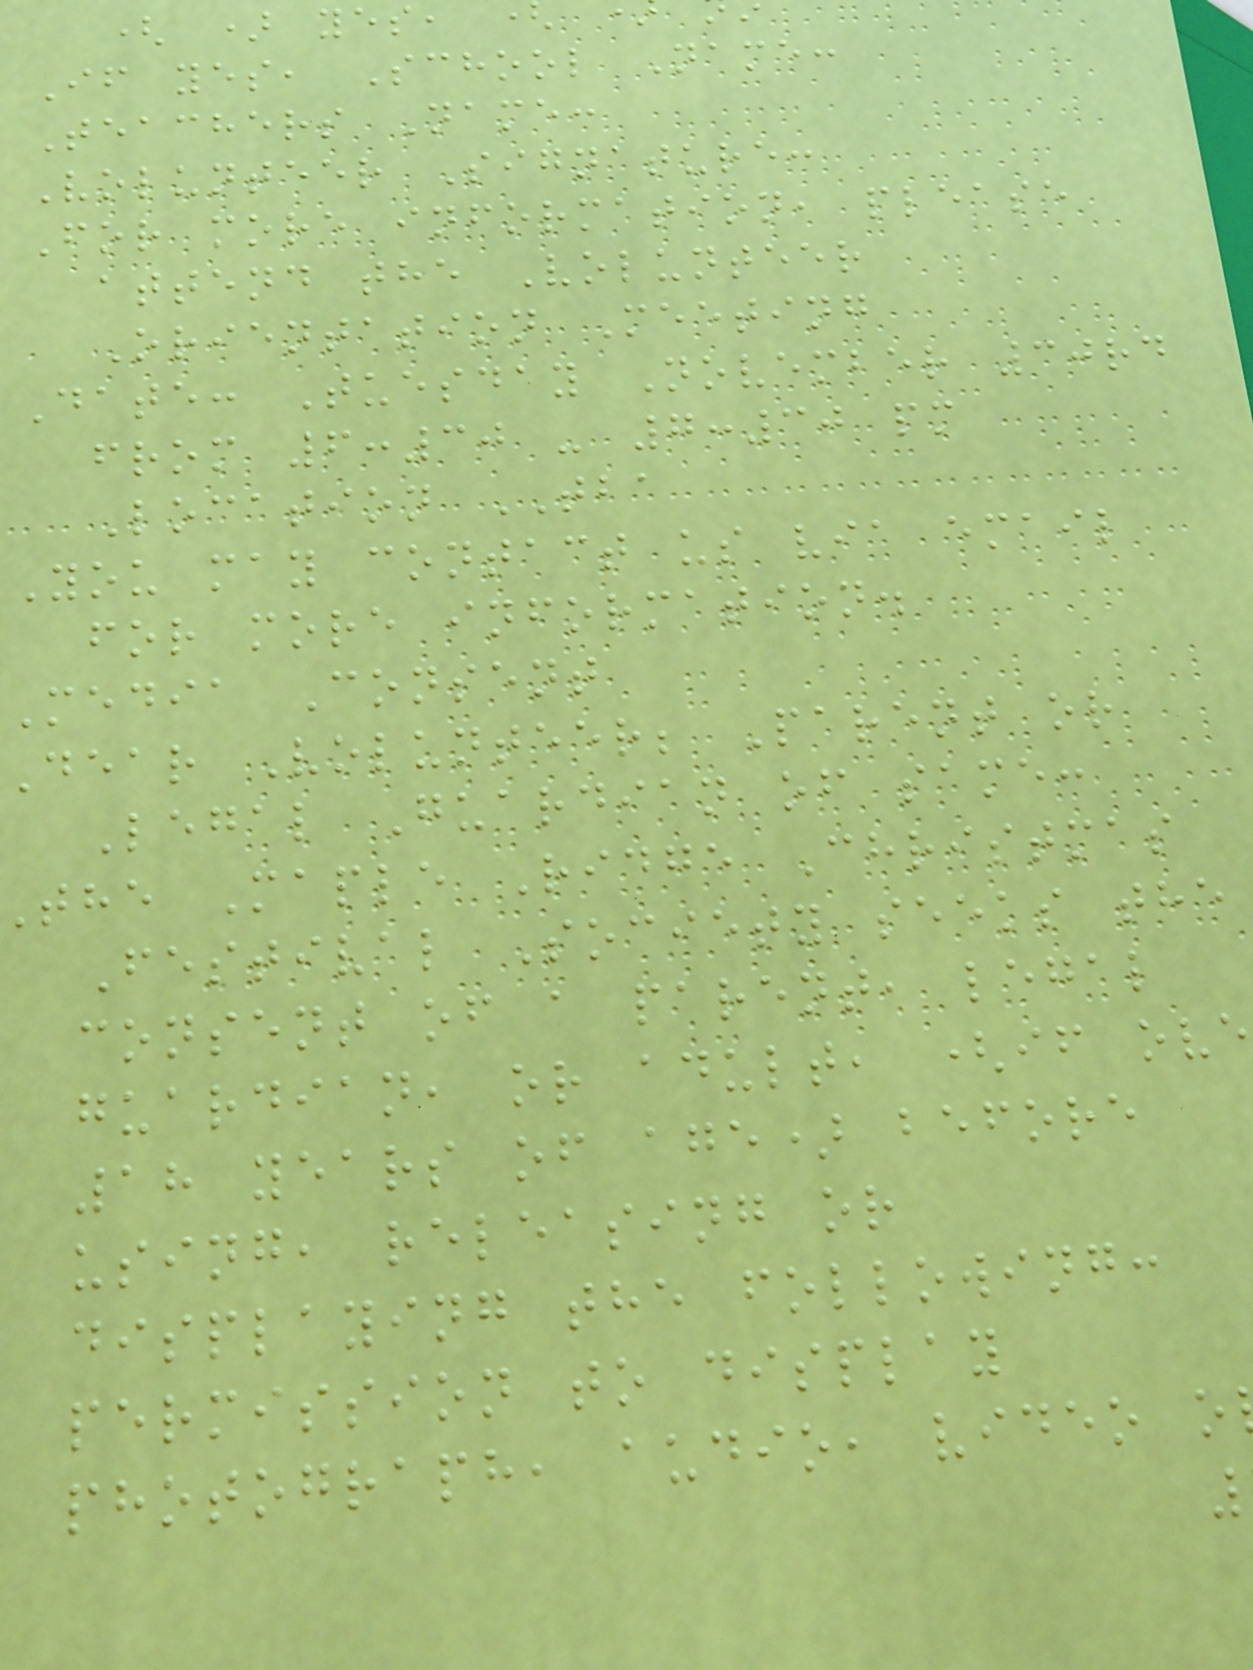( ) yes,
If yes, School Name:
Teachers Name:
Volunteer Signature:
For more information, please
attend the Volunteer
Orientation Meeting
Date: Tuesday November 30rd
from 6:30 - 7:30 pm
Location TBA
You may contact us via email
for more information.
Media Consent
Dear Volunteer; Parent or
Legal Guardian of same:
the Maple Ridge Christmas
Festival Society seeks the
consent of a parent, legal
guardian, or adult, (if ove
18 years of age) before
using, releasing or
displaying the following:
permission to display
photograph, audio, video o
